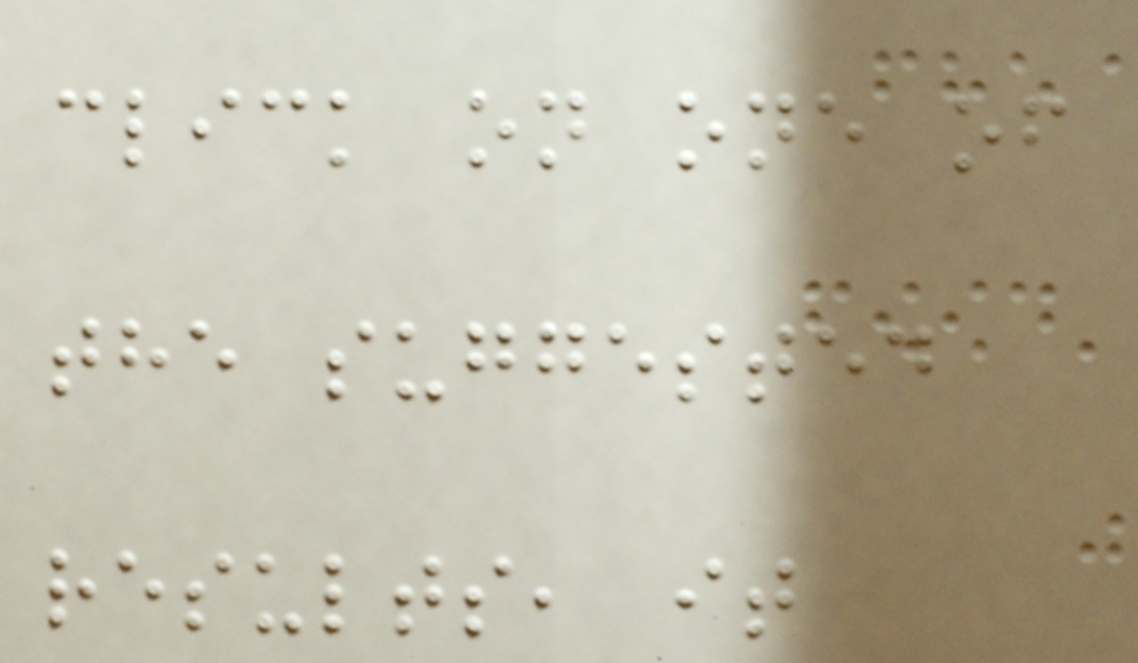click on one of
the suggested
results, it
